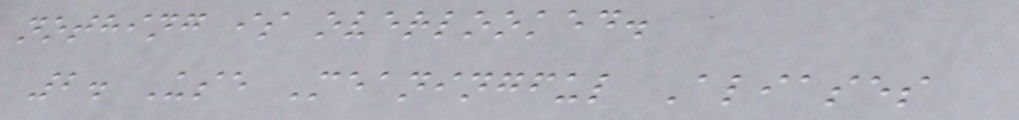nothing is overlooked.
2. Use Meaningful Aliases
